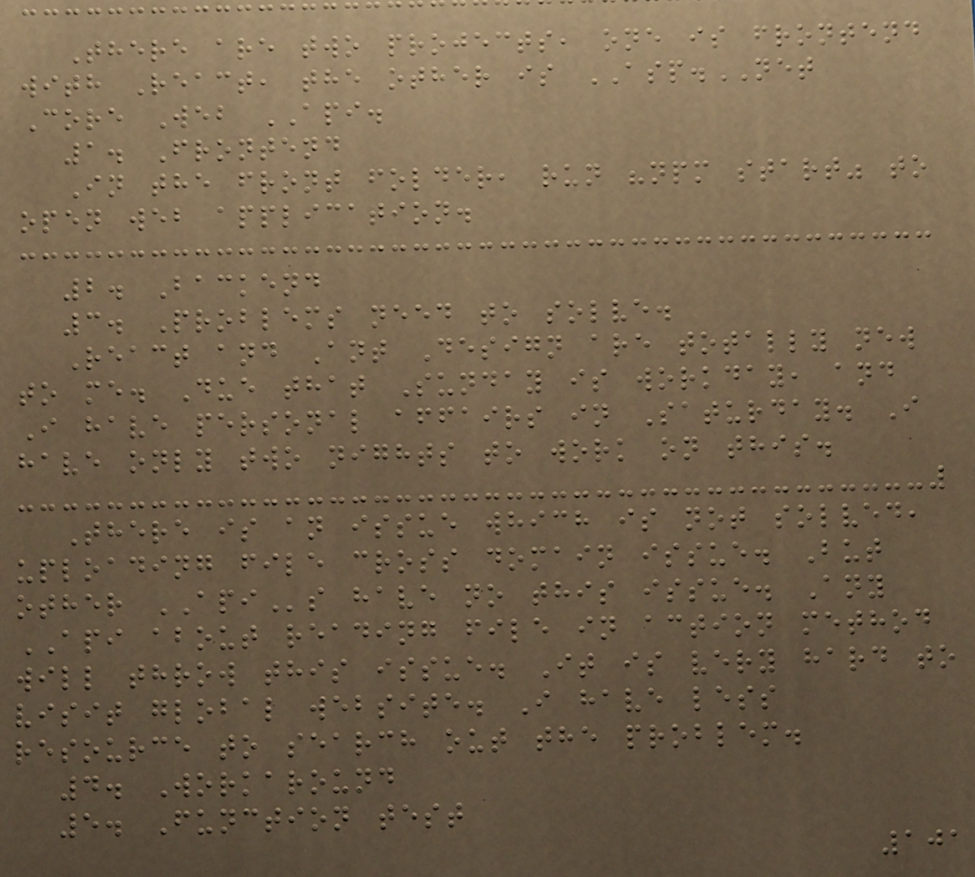There are two projects, one is frontend
with React, the other is ASP.NET
Core Web API.
1. Frontend
In the front folder, run "npm start" to
open web application.
2. Backend
3. Problems need to solve.
React and Ant Design are totally new
to me. Due that Sunday is workday, and
I have personal affairs in Saturday. I
have only two nights to work on this.
There is an issue which is not solved,
uploading file cross domain issue. But
other APIs have no this issue. Any
API about reading file in action method
will throw this issue. It is very hard to
visit global website. I have less
resource to search out the problem.
4. Workaround
5. Function test
101
